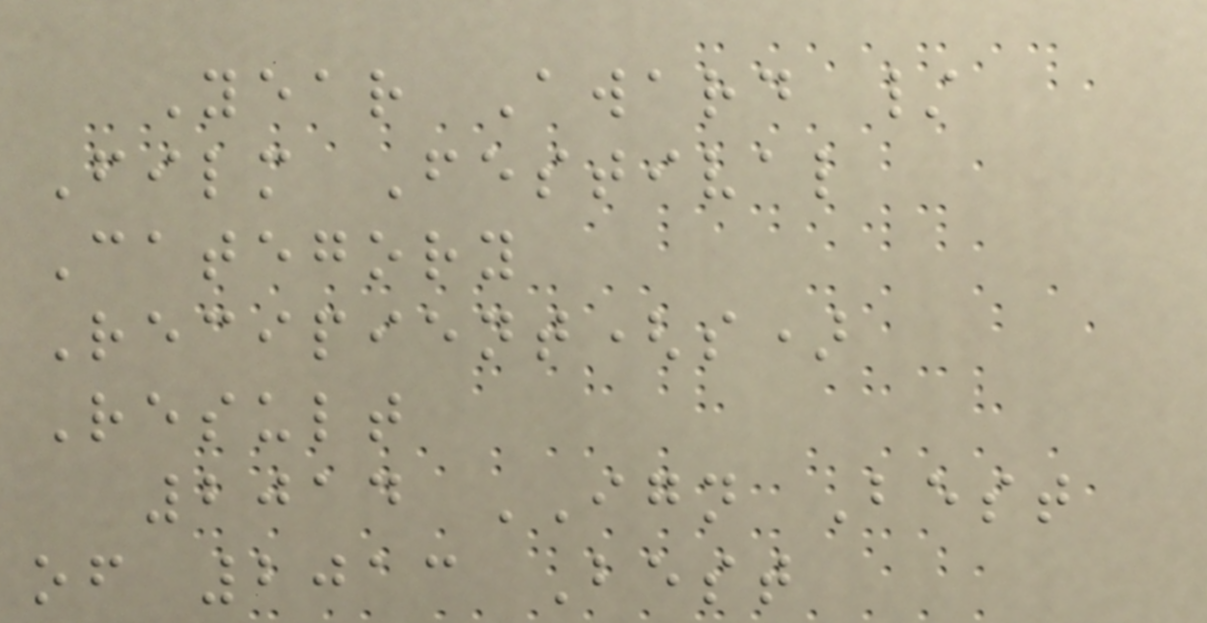Year Award /
Film Festival
Category
Recipient(s)
Result
2014 IGN Best
of 2013 Best
